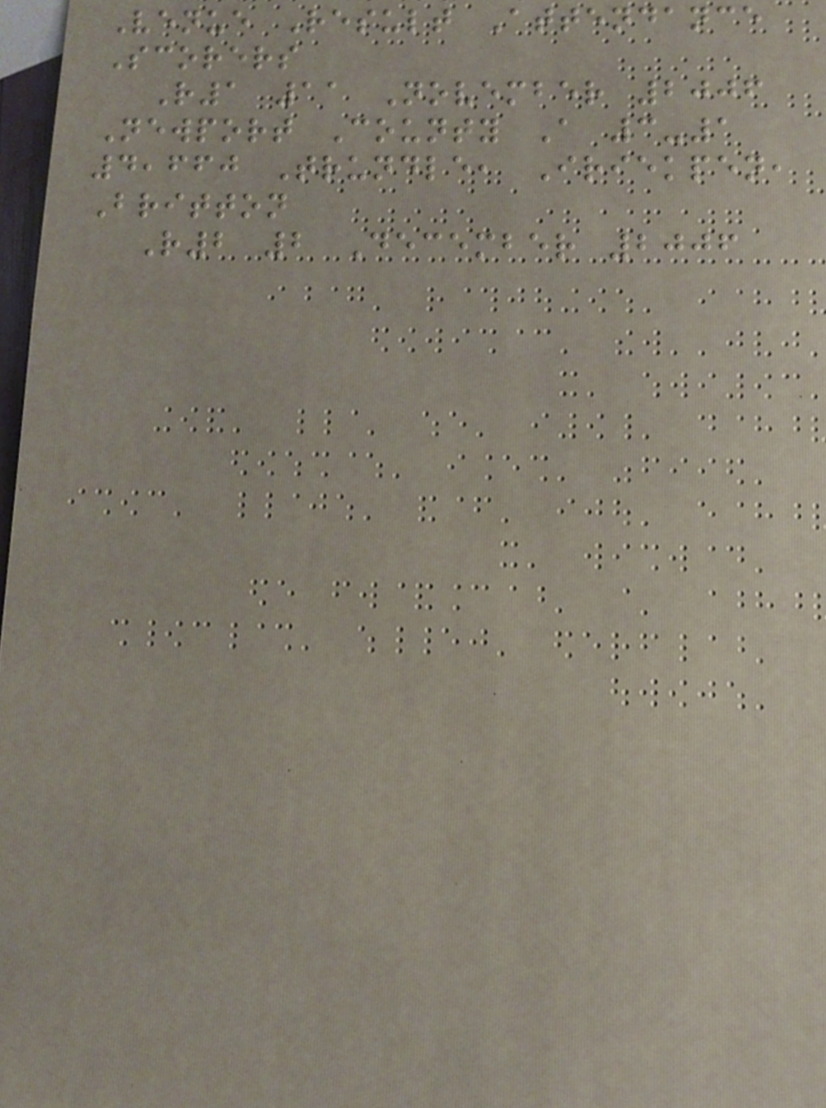Venue Result Attendance
Scorers
R1 11 November 2006
Newport County A 3-1
4,660 Trundle, Iriekpen,
Britton
R2 2 December 2006
